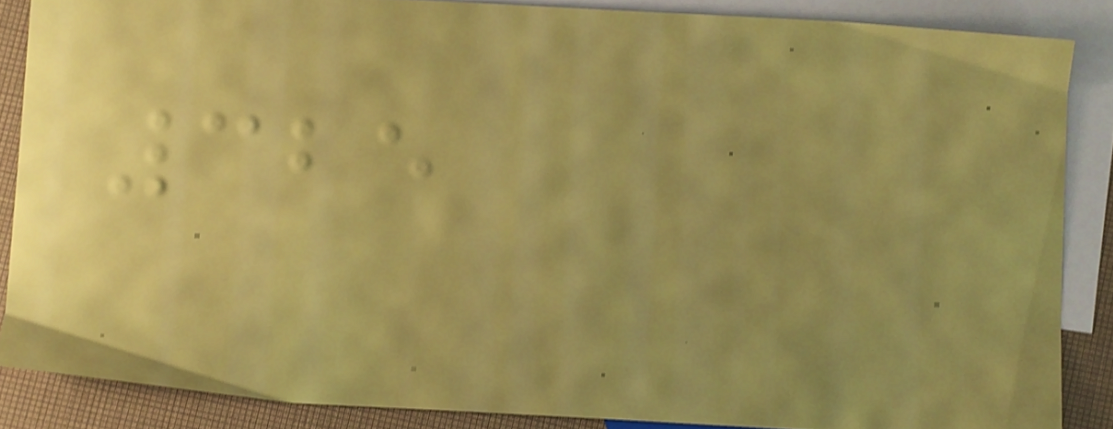325
